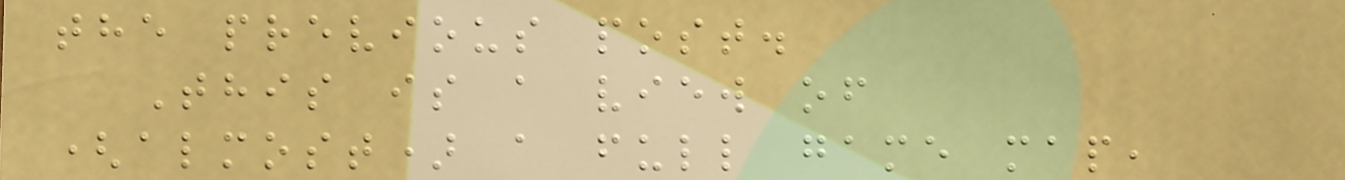the previous post.
This is a view of
(almost) a full game map,
